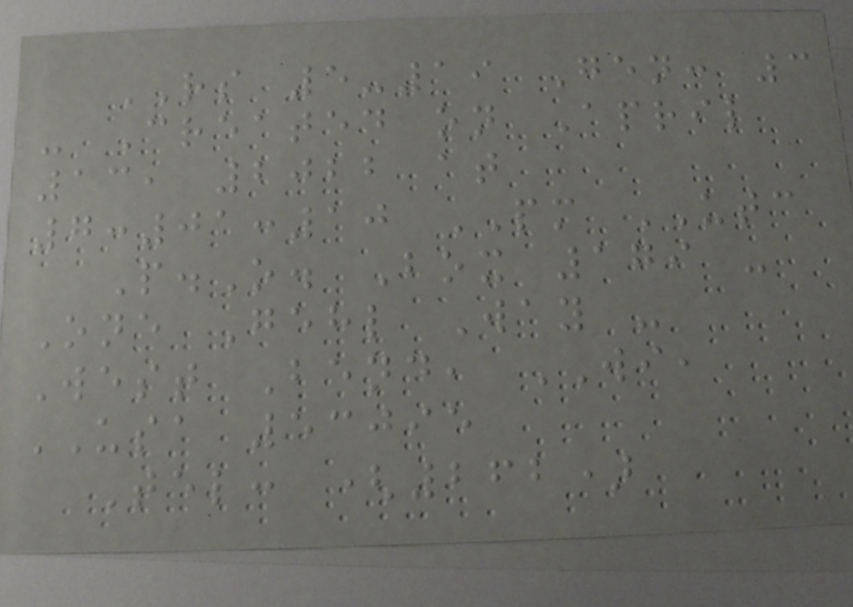RS 5-19 Gen: 3
- Created on April
13, 2022 at
7:01:10 PM UTC
P.O. Box 179 -
One Gehl Way -
West Bend, WI,
USA 53095
Tel: (262)
